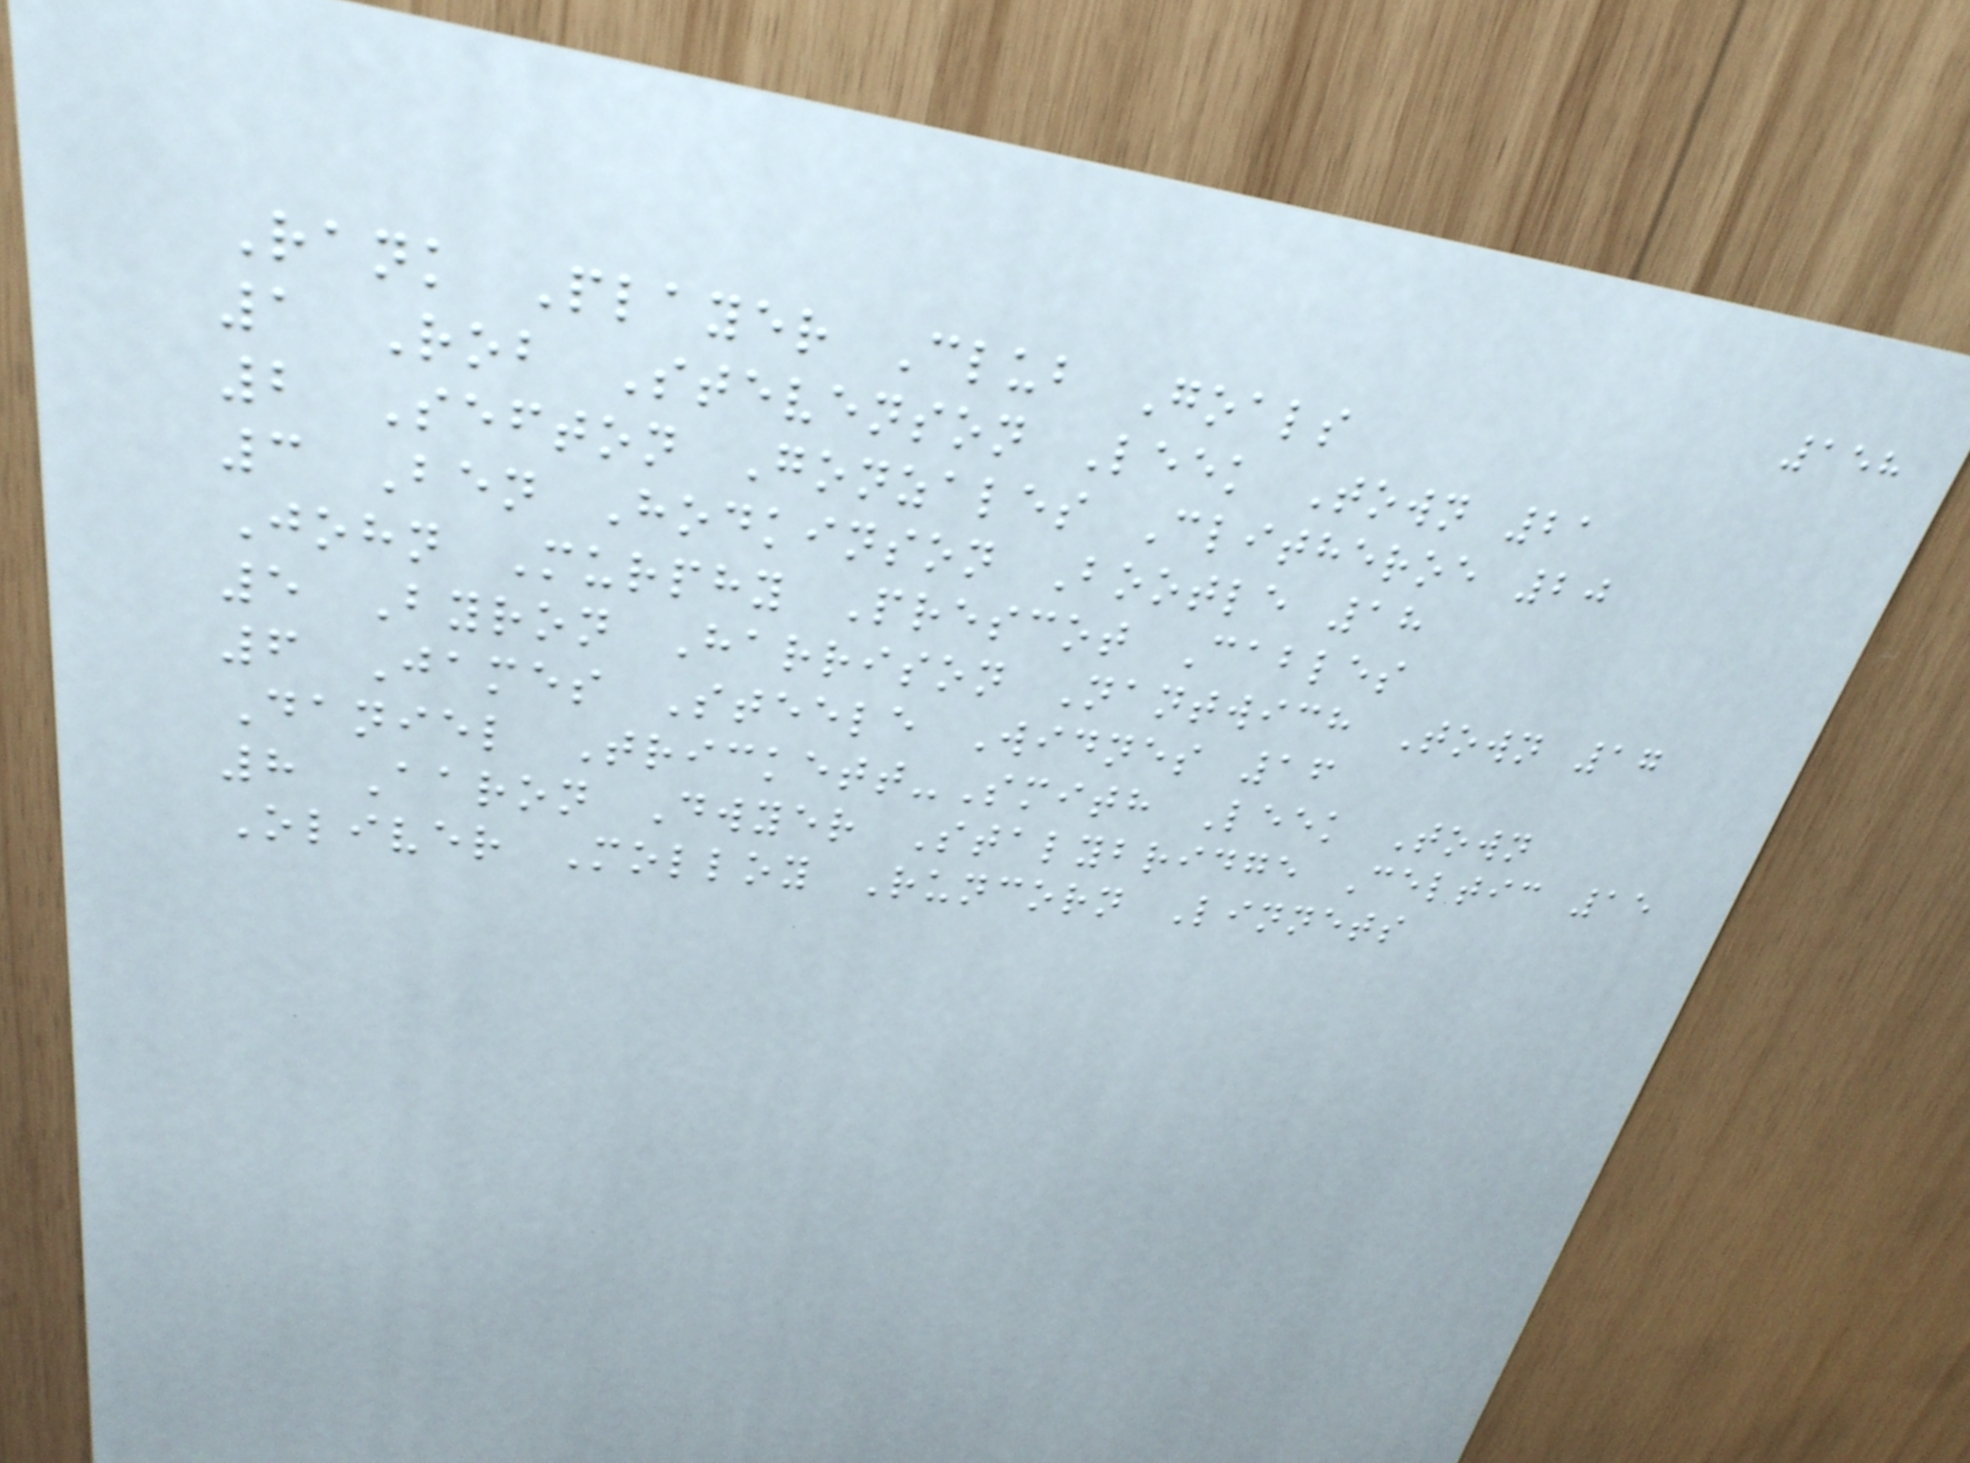158
Rank Player Club Goals
1 Rob Stevenson Leek Town 21
2 Sefton Gonzales Clitheroe 20
3 Ben Hodkinson Bootle 18
John Murphy Prescot Cables
5 Byron Harrison Nantwich Town 17
6 James Steele Widnes 16
Daniel Trickett-Smith Leek Town
8 Aaron Dwyer Stalybridge Celtic 15
Oliver Molloy Runcorn Linnets
